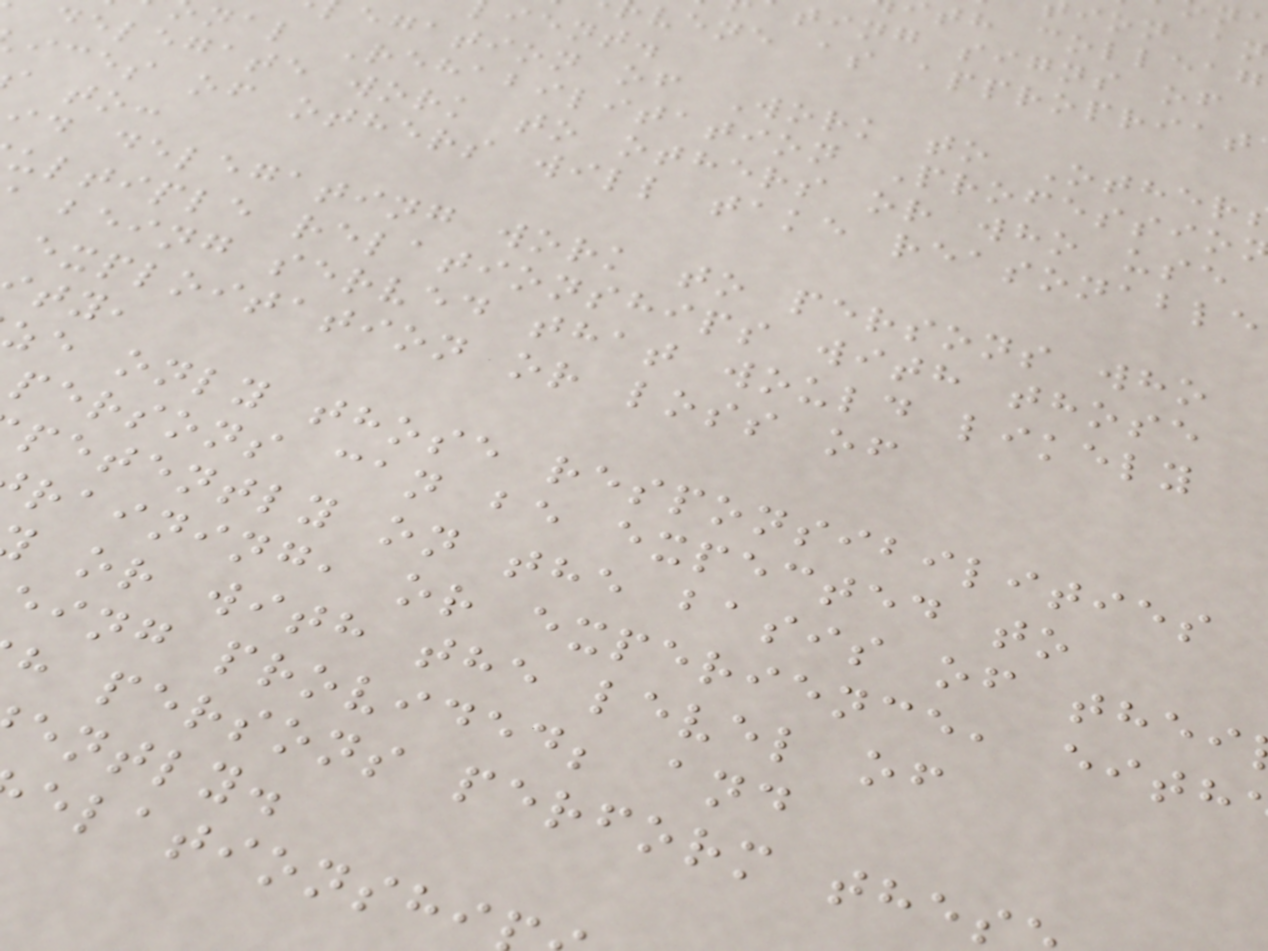ting signs of
vene as appropriat
egation of Work to Other
nal Rehabilitation Professio
delegate work to others or who use
ices of others will take reasonable
id delegating work to persons who
ultiple relationships with those
being served that would likely
exploitation or loss of
ze only those responsibilities
persons can be expected to
petently on the basis of thei
raining, or experience, eith
or with the level of
eing provided; and
h persons perform the
ently.
